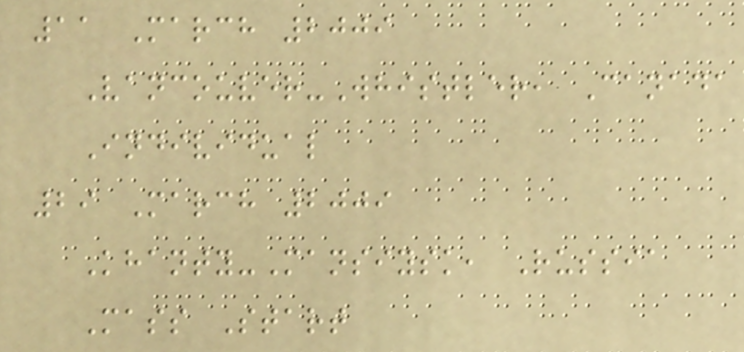11 March 2009
Vancouver-Whistler, Canada
Individual
29 March 2009
Khanty-Mansiysk, Russia
Mass Start
